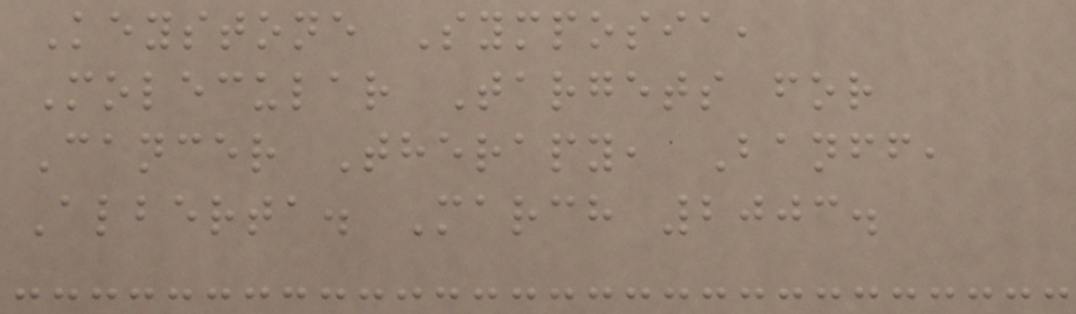Keystone Symposia,
Molecular Targets for
Cancer Therapy, Banff,
Alberta. March 2003.
